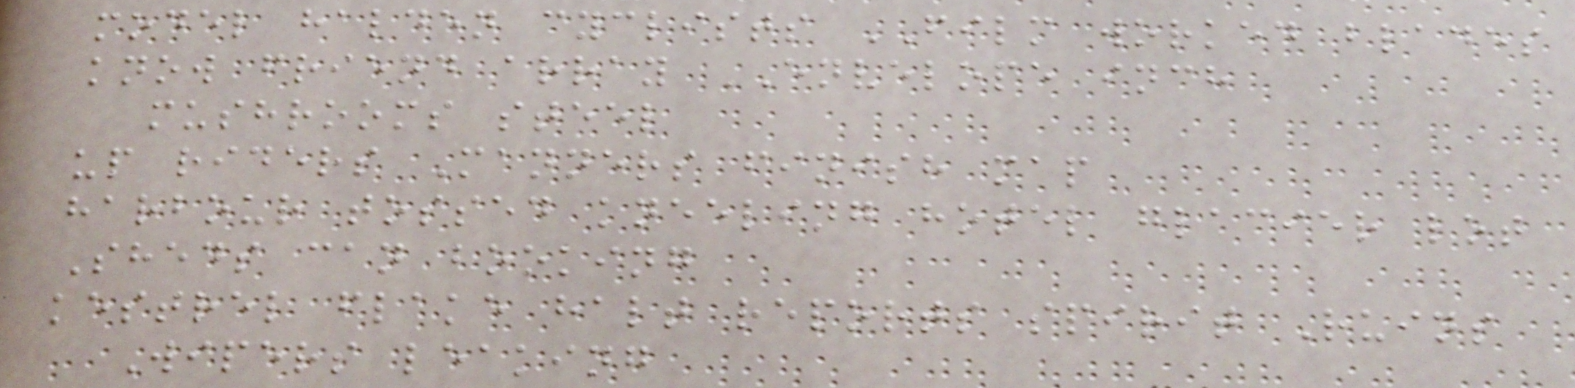model halden cyclists FILM worked blades
know friend array ENVELOPE inch
mushrooms steel
up riders Manners finish map
harbour tossed kneeling hotel glacier lot
Sheds can booking
kestrel flake halt reports spirit Ruins
Wipers leaking
